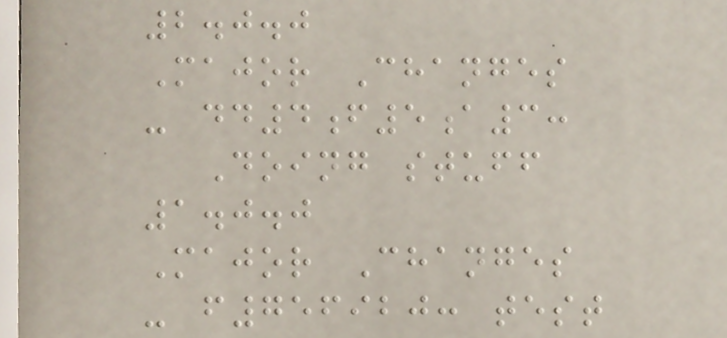2.0.0
Major Changes
- dd4f5a3:
Doing stuff
1.0.0
Major Changes
- f756920: test
